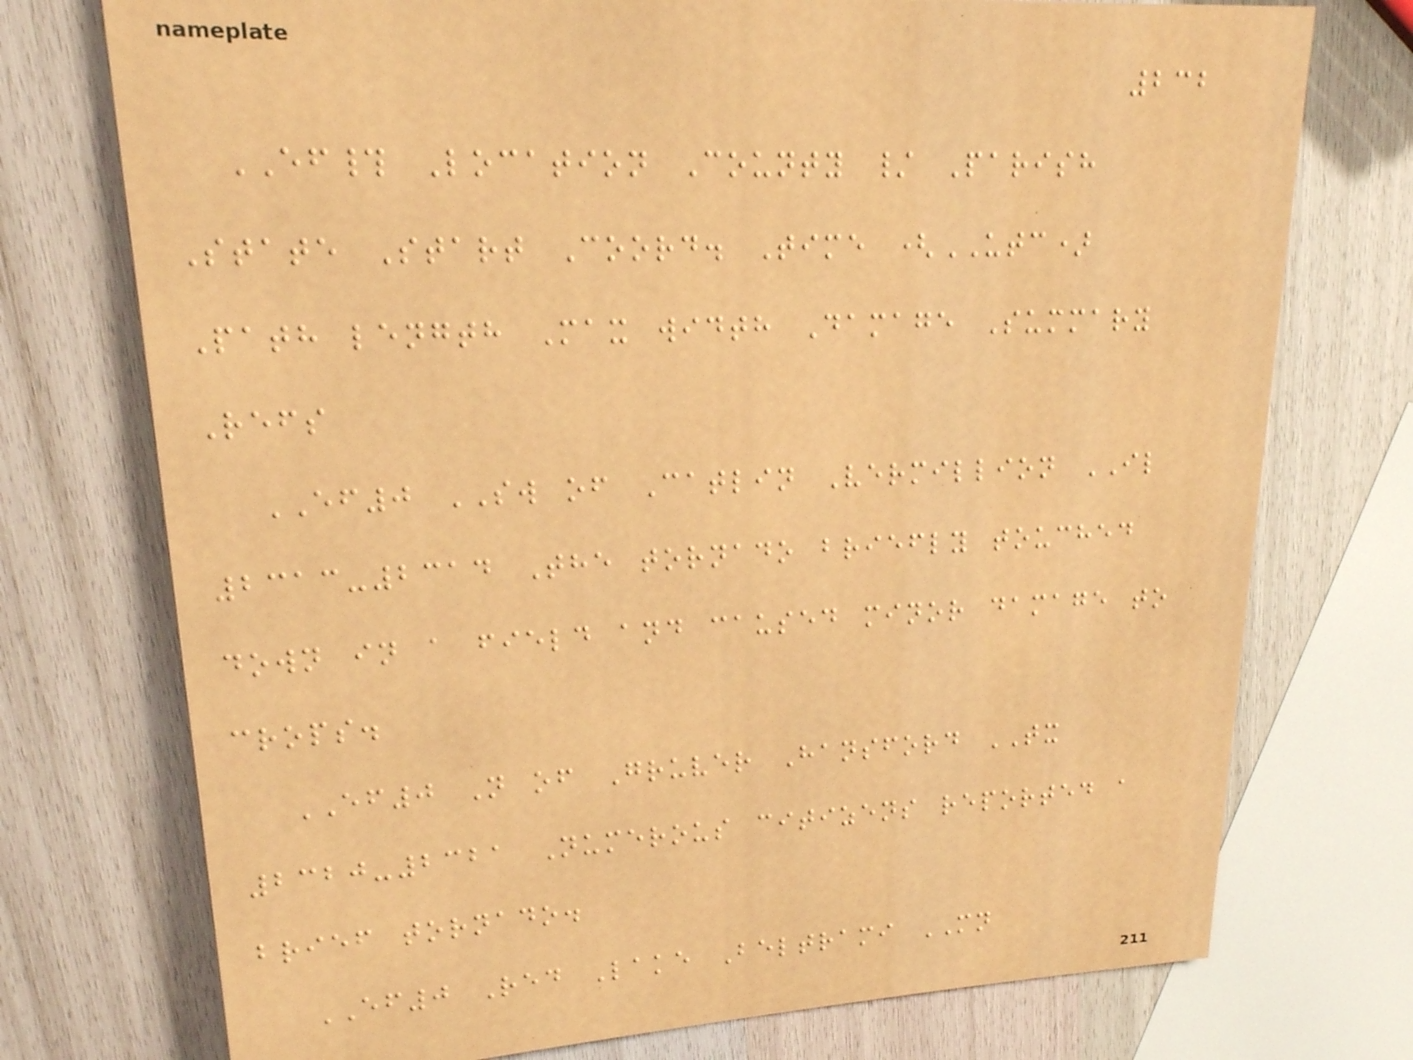232
EF# Location County / Parish
State Start Coord. Time (UTC)
Path length Max width Damage Summary
Refs
EF0 SW of Catlin Vermillion IL
2313-2314 The tornado briefly touched
down in a field and caused minor damage to
crops.
EF0 N of Gruver Hansford TX
2320-2321 Numerous citizens reported a
brief tornado.
EF0 Red Lake Beltrami MN
